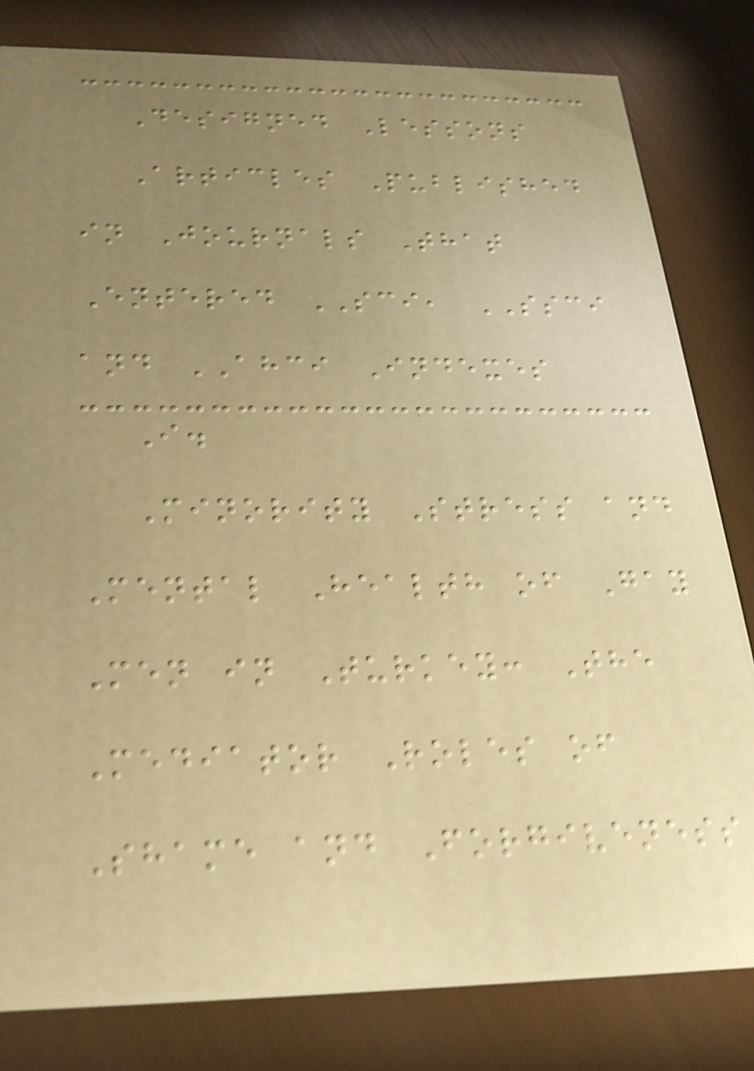Designed Lessons
Articles Published
in Journals That
Entered SCI, SSCI
and AHCI Indexes
I.
Minority Stress and
Mental Health of Gay
Men in Turkey: The
Mediator Roles of
Shame and Forgiveness
